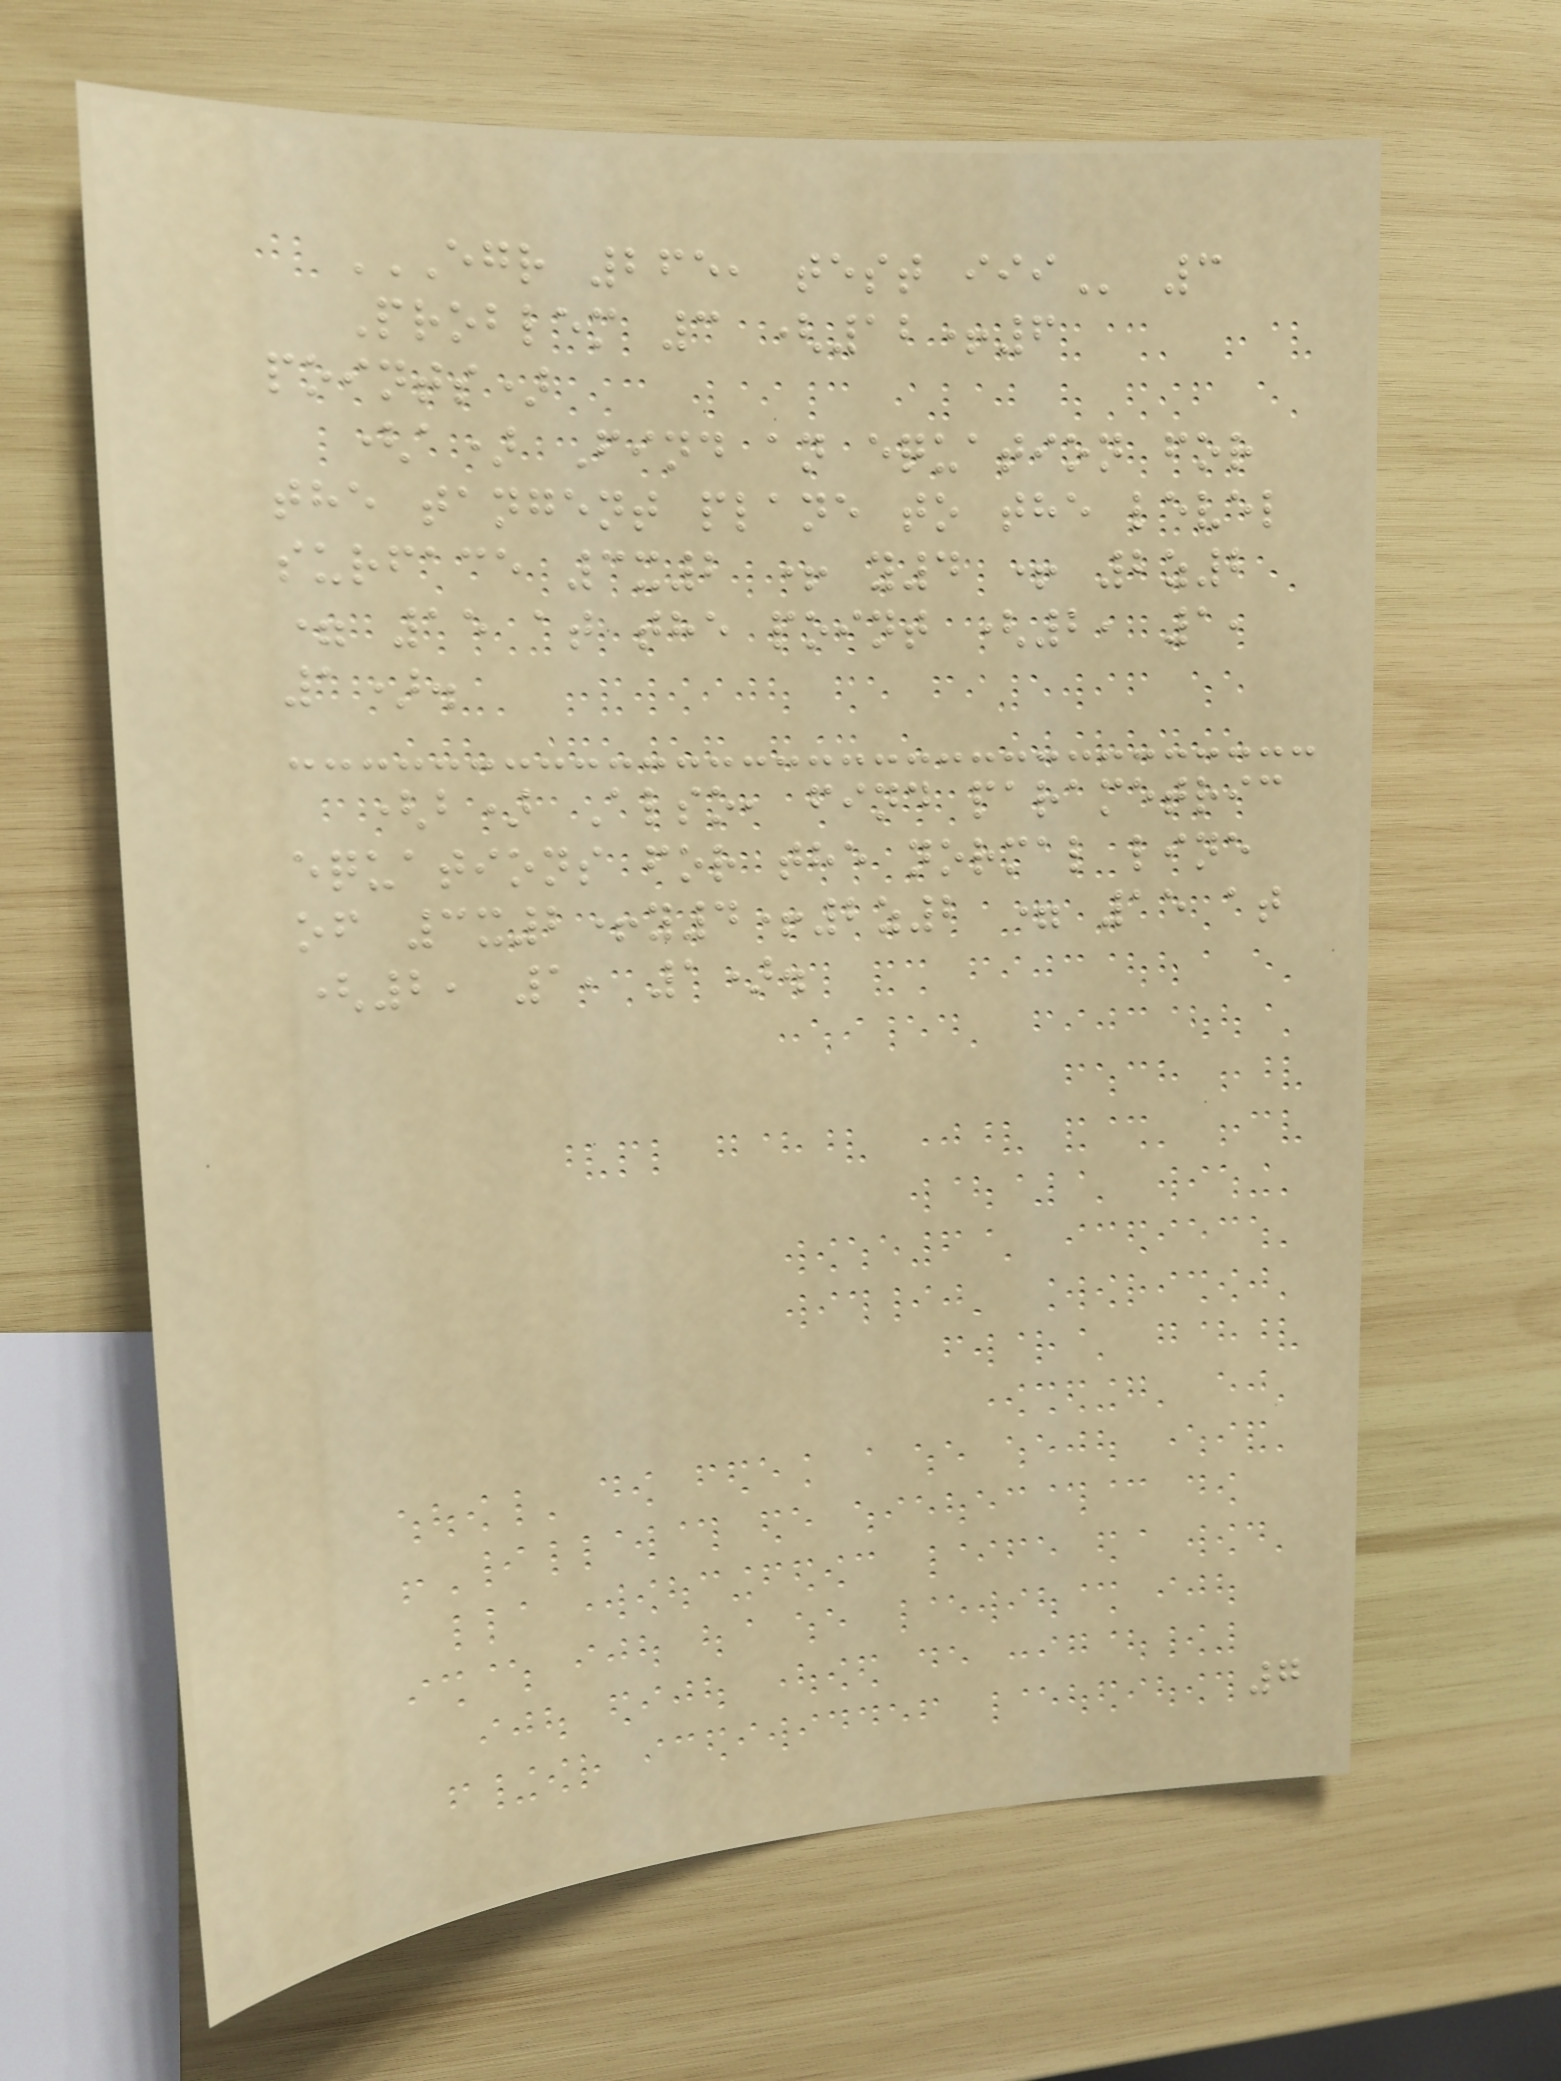EGR 265, TEST III 3
Problem 3 (12+6
points)
(a) Find an equation for
the tangent plane to the level
surface 3x2 + y4 + 2z2
= 15 at the point (2, 1,
1).
(b) Also, find parametric
equations for the normal line
of 3x2+y4+2z2 = 15 at
(2, 1, 1).
7
